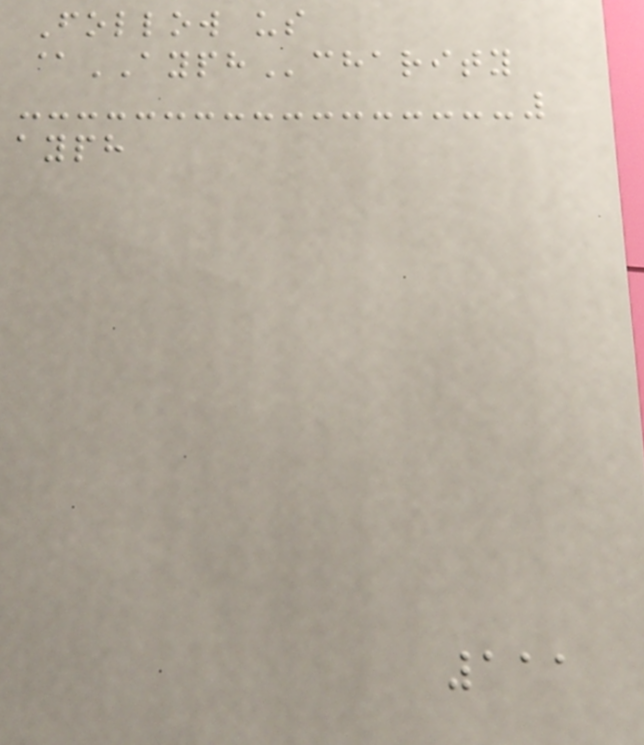Follow us
@AYPHcharity
ayph
111
